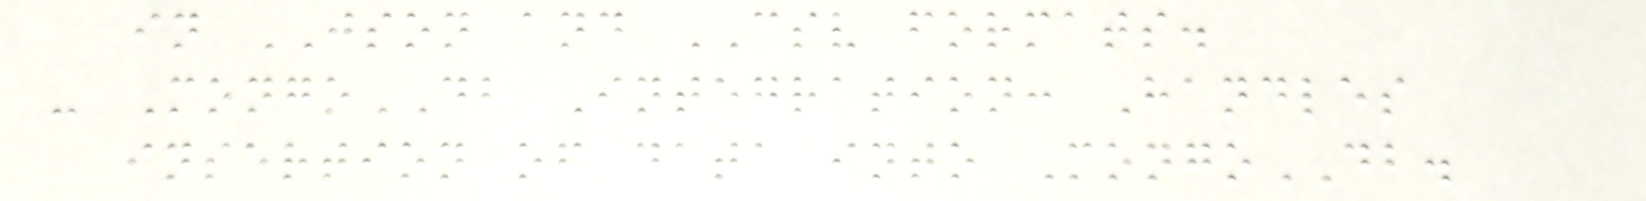in JSON and CSV formats.
- MongoDB Integration: Handles
insertion of data into MongoDB.
